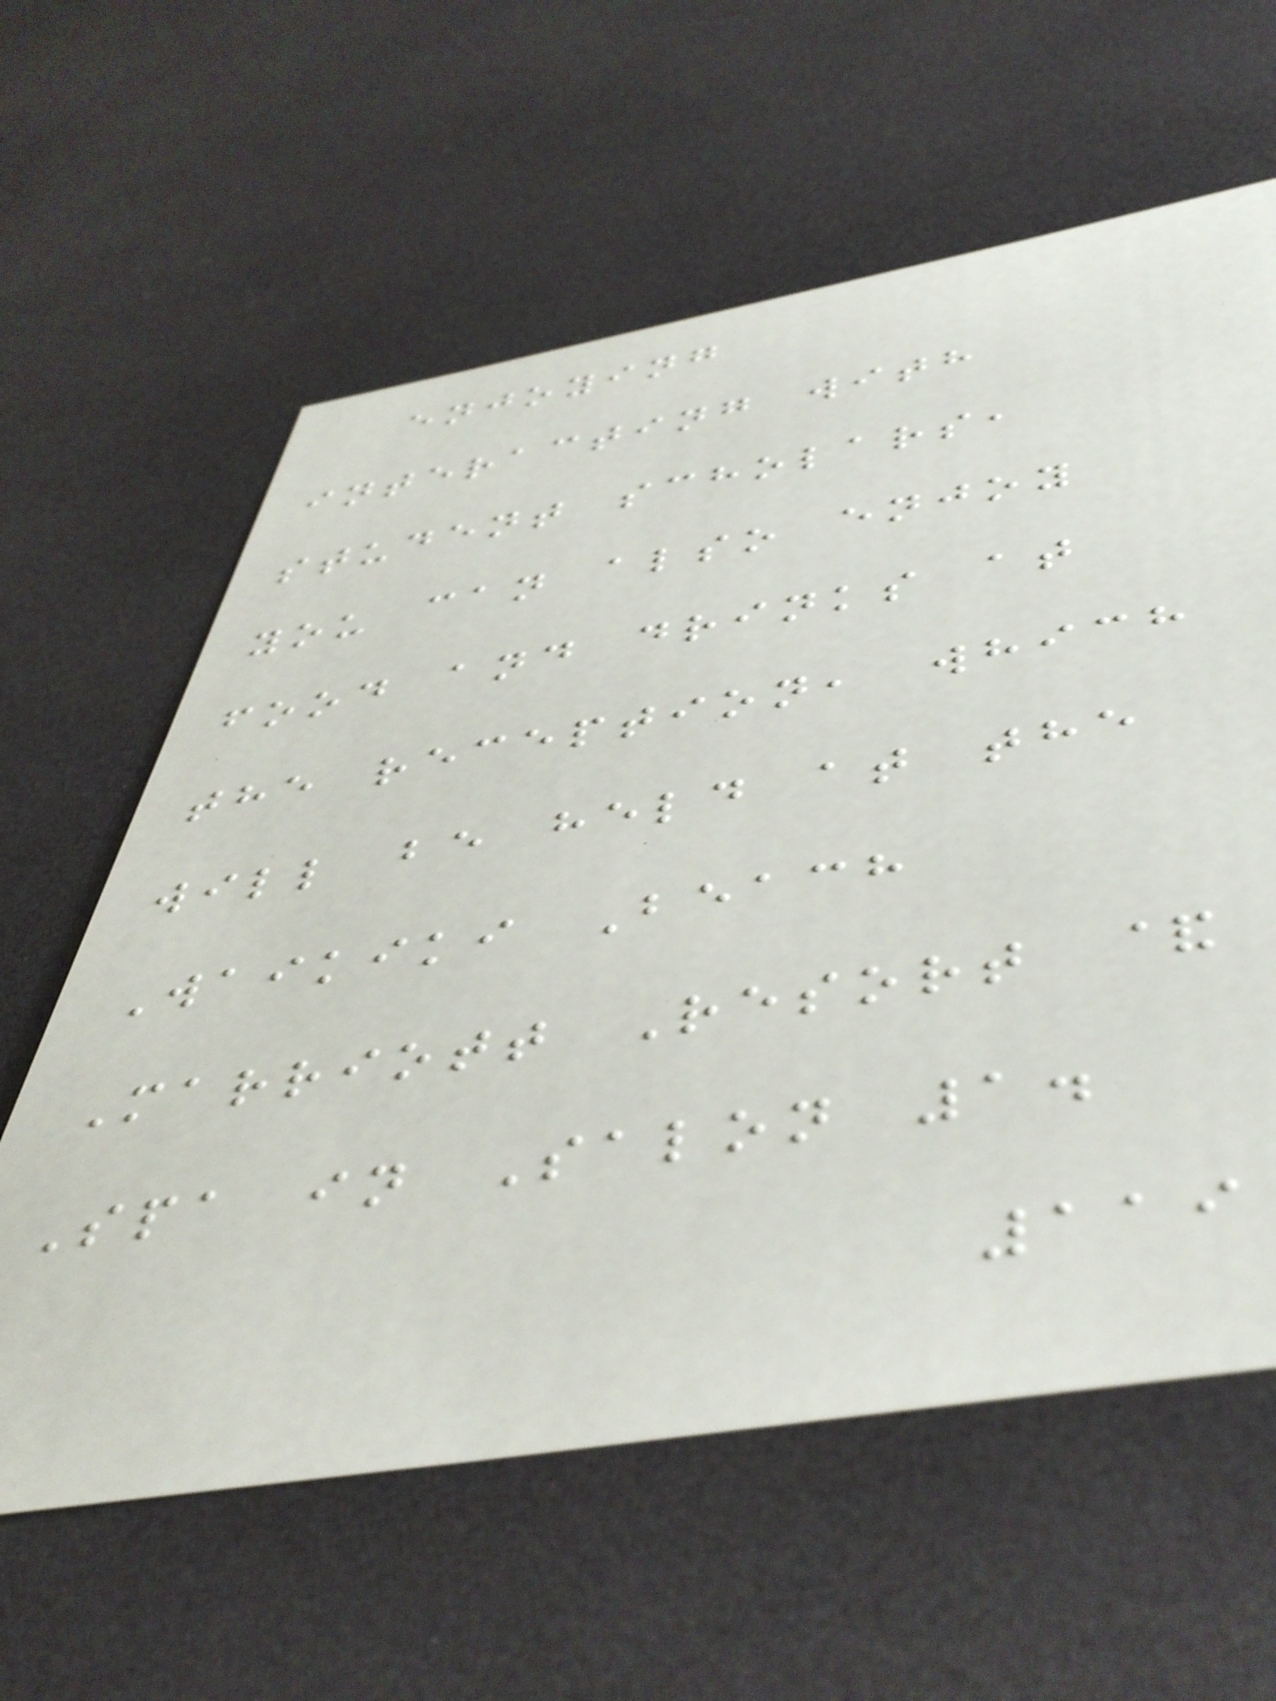enjoying
interacting with
student scholars,
you can also enjoy
food and drinks at
the reception, which
will be held at the
Waikiki Beach
Marriott Resort &
Spa in Salon 1.
119
